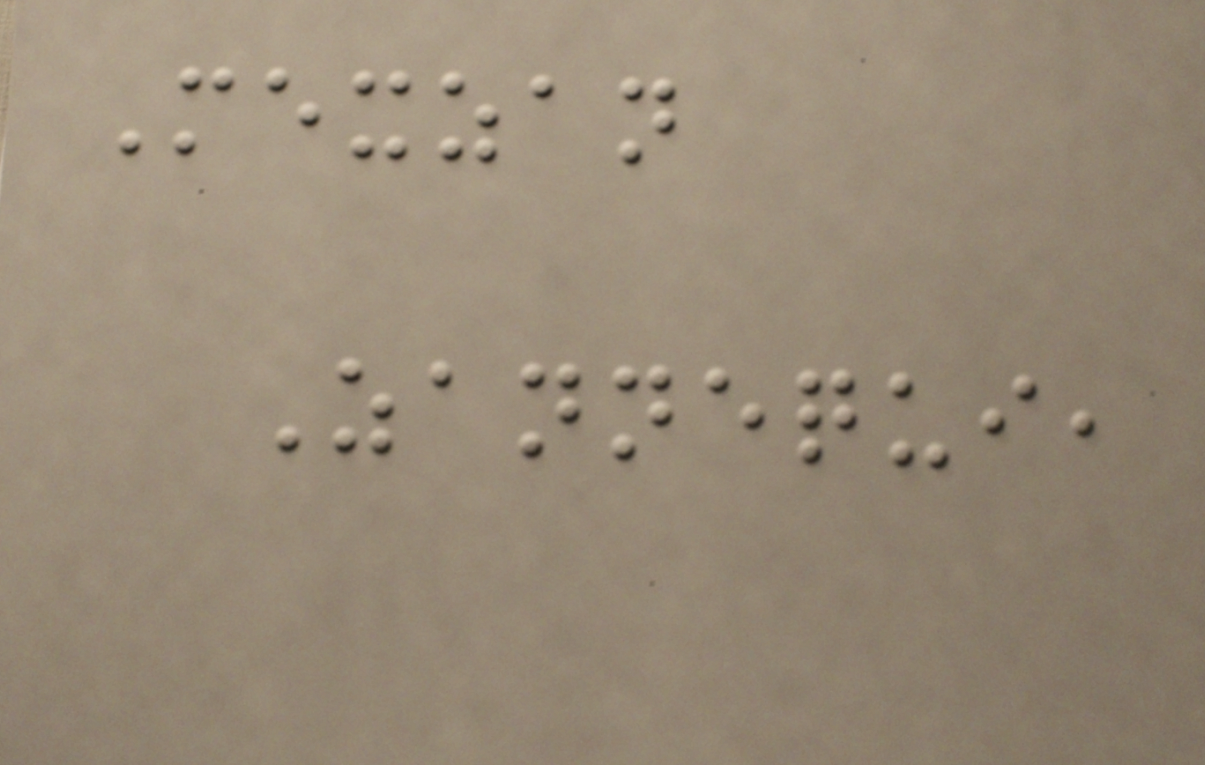Mexzan
Zannequi,
